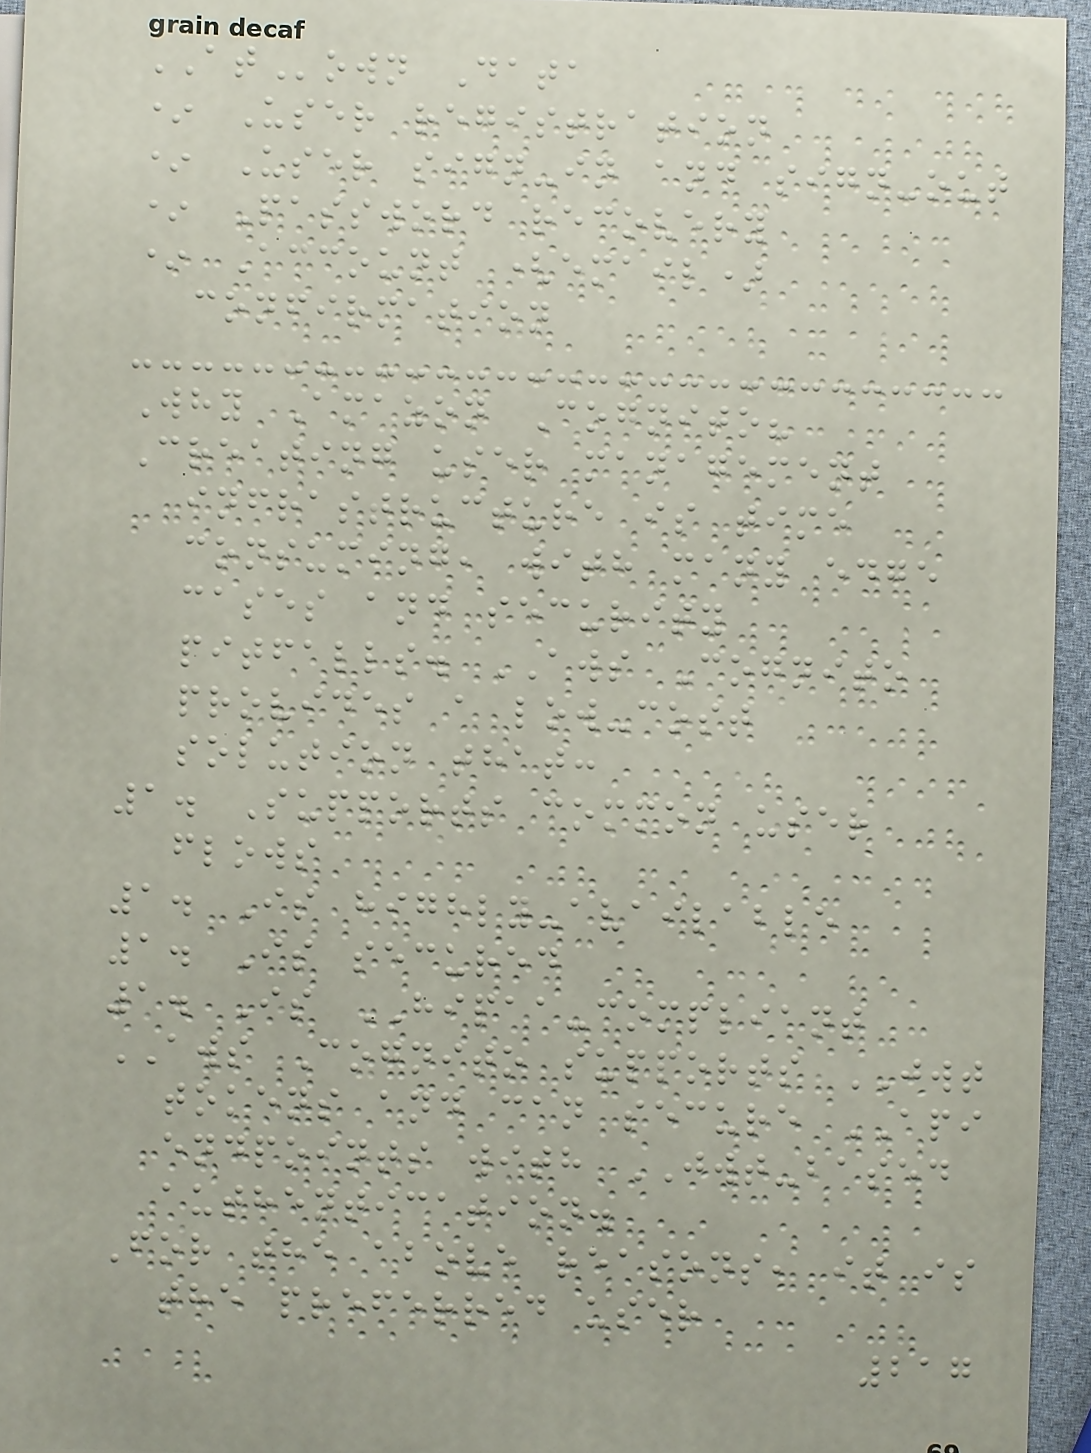ATown Data
* User registration
* User sign-in and sign-out
* Password recovery
* Account (email)
confirmation
Why Amazon Cognito?
Creating user management
infrastructure is time
consuming, with many edge
cases and security
pitfalls. AWS Cognito
provides a low-cost
solution that:
1. Supports common user
flows
1. Is highly-available
1. Is secured
1. Is HIPAA-compliant
AWS Cognito supports JWT
tokens and can secure API
endpoints with JWT-based
authentication.
For the above reasons, it is
the preferred user
217
